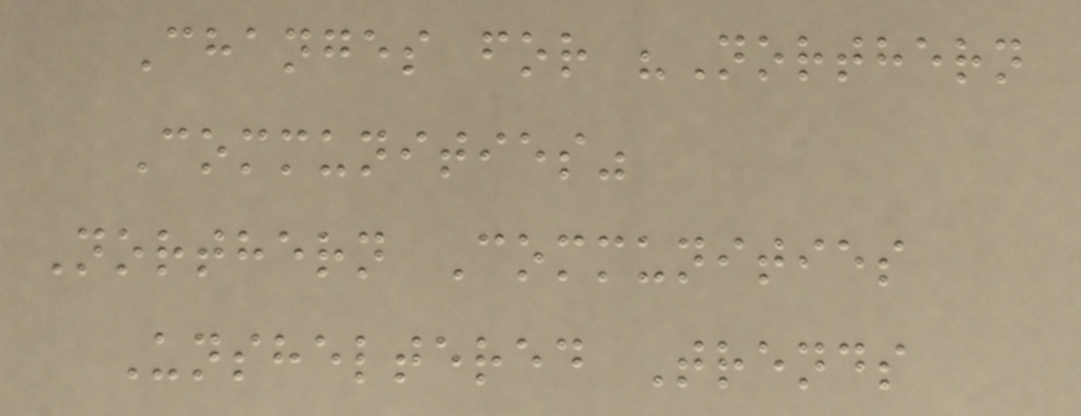Changes for "Northern
Communities"
Northern Communities
Unsheltered Trends
